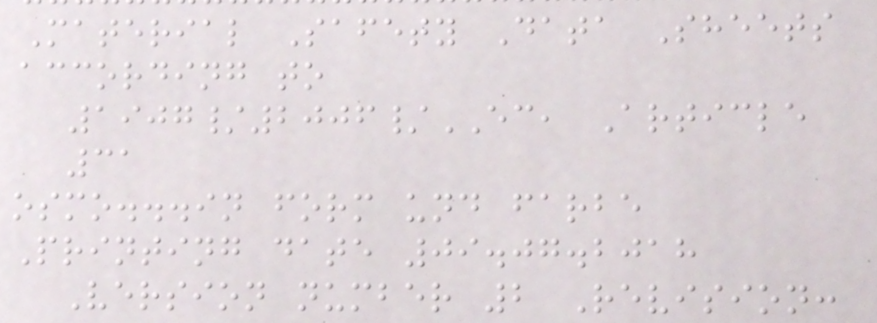Material Safety Data Sheets
according to
1907/2006/EC, Article
31
osmo...in form und farbe
Printing date 09.07.2018
Version number 2 Revision:
